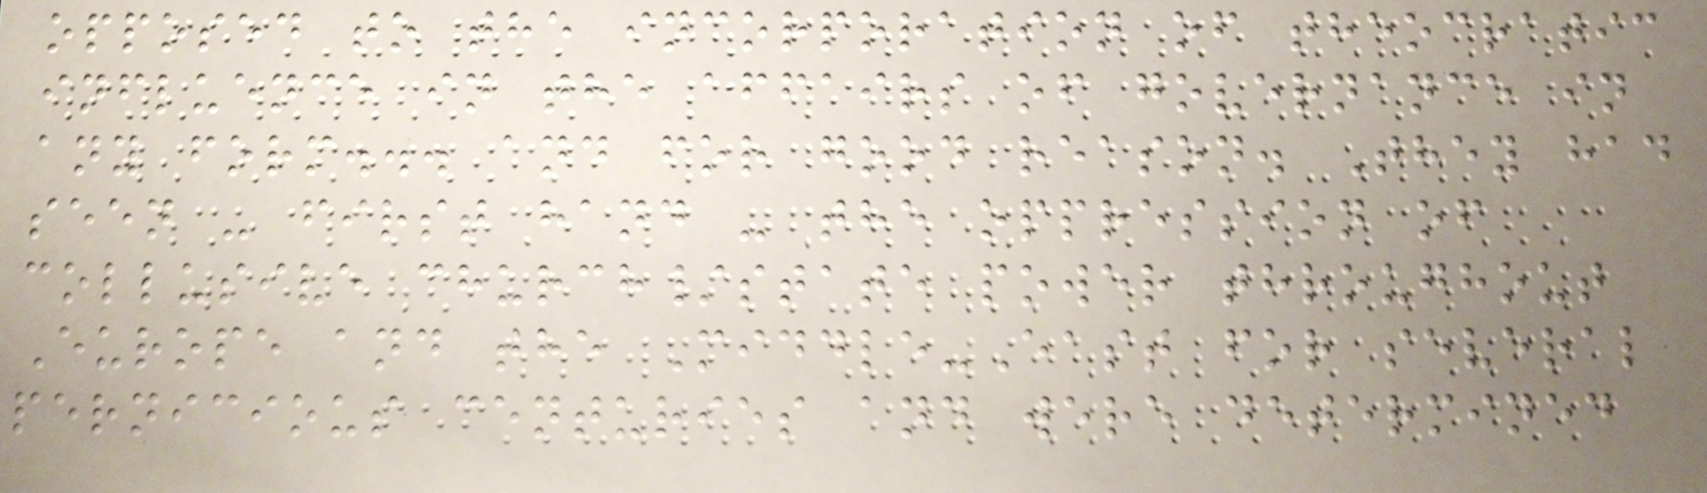opposed to the incorporation of theocratic
influence in the affairs of governance in
any form... and for good reason. They had
seen - first hand - the oppression of
collusive church/state power throughout
Europe and the Middle-East for several
pernicious centuries and were determined
